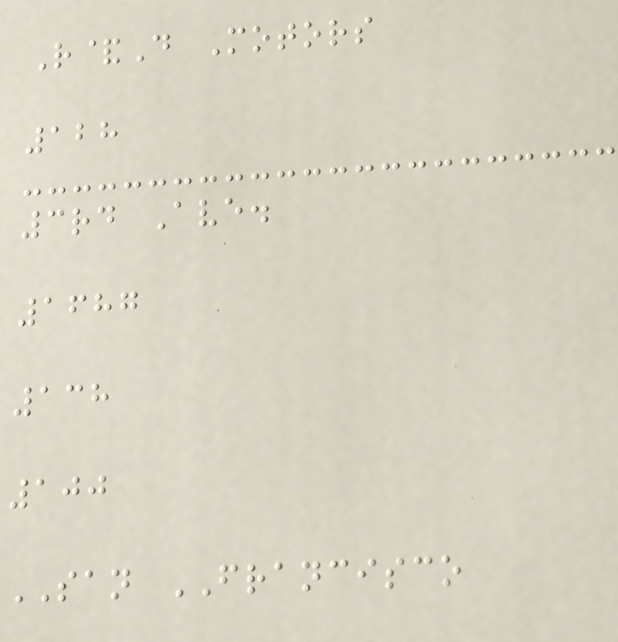R&D Motors
128
3rd Ave.
1687
138
100
SAN FRANCISCO
